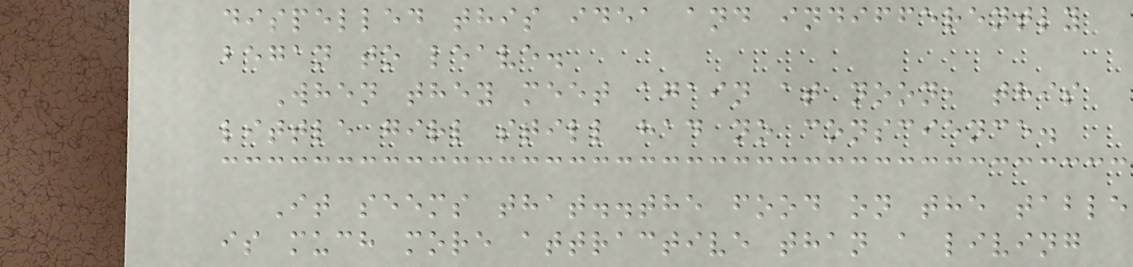dispelled this idea and indifferently
began to leave.
When they meet again at noon, this
little girl still had no conscience.
It seems that..the food on the table
is much more attractive than a living
